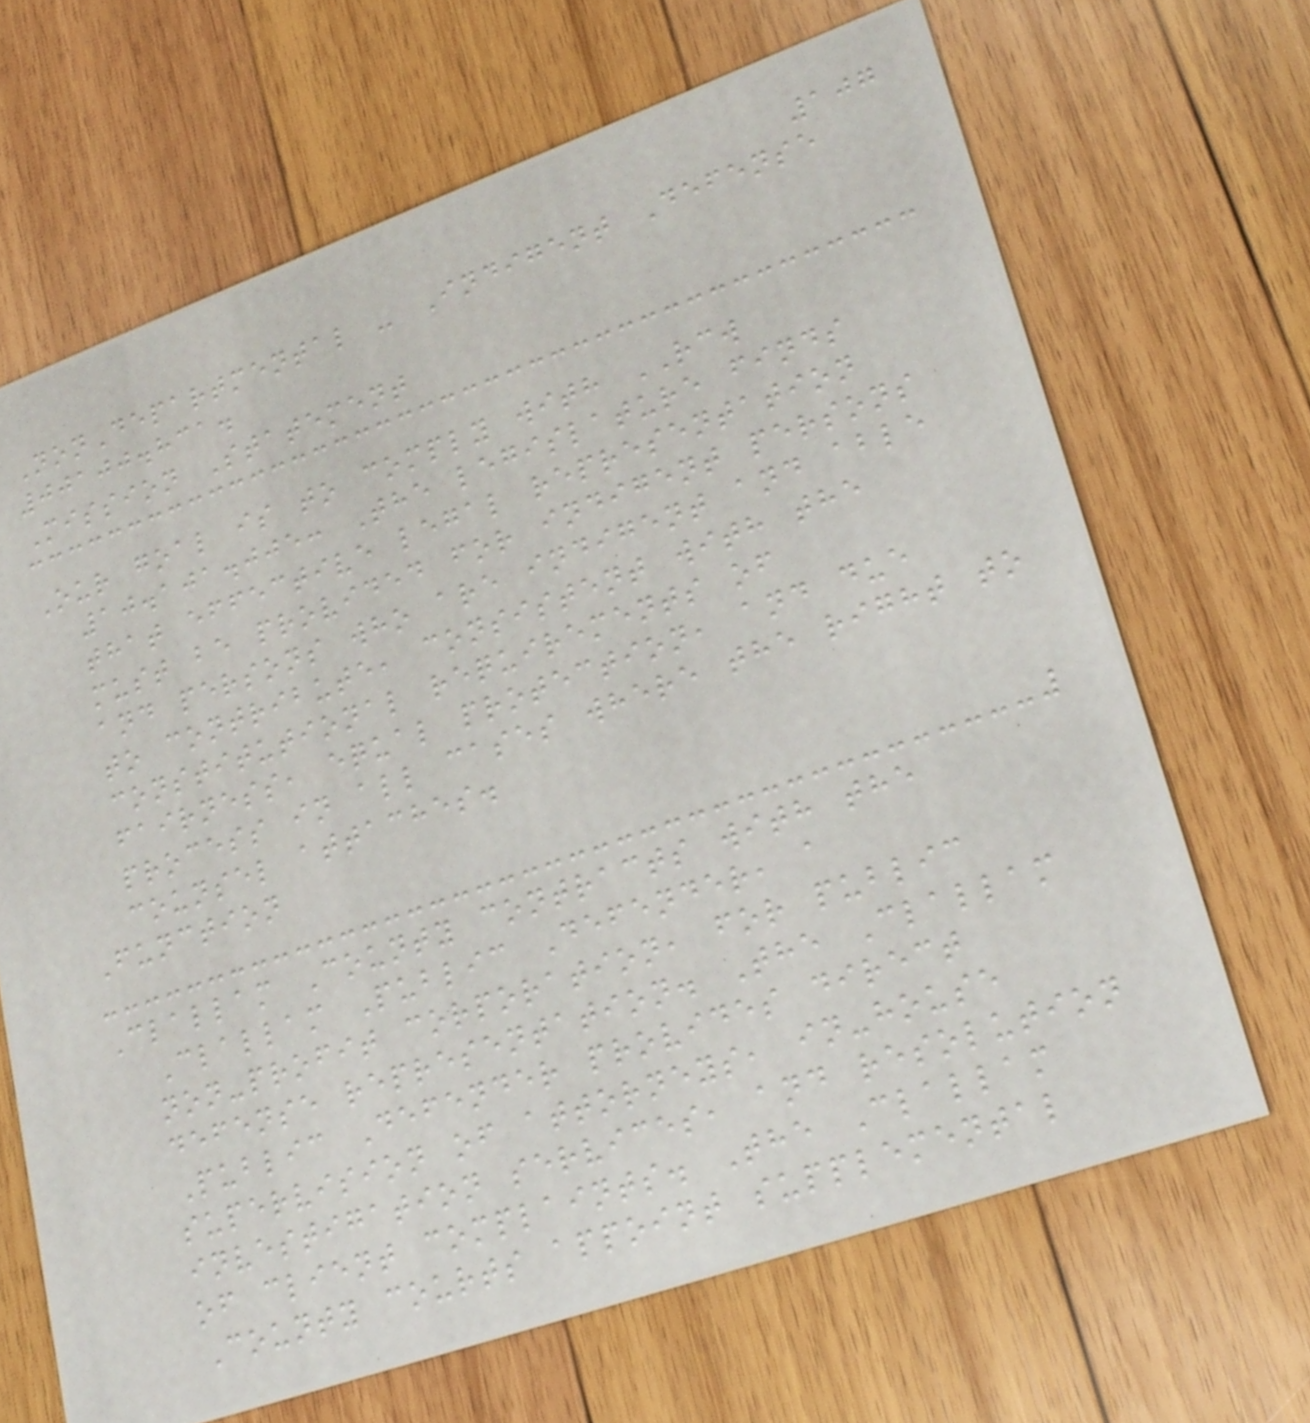107
NonDepartmental - Indigent Defense
00100.831.
Mission Statement
Our goal is to comply with RCW
10.101.005: The legislature finds
that effective legal representation
must be provided for indigent persons
and persons who are indigent and able
to contribute, consistent with the
constitutional requirements of
fairness, equal protection, and due
process in all cases where the right to
counsel attaches.
Function
Clallam County contracts with the
Clallam Public Defender, a
non-profit corporation, for public
defense representation. The Clallam
Public Defender provides direct
supervision of attorneys, in-house
investigation services, and resolution
of client complaints. The Clallam
County courts appoint supplemental
